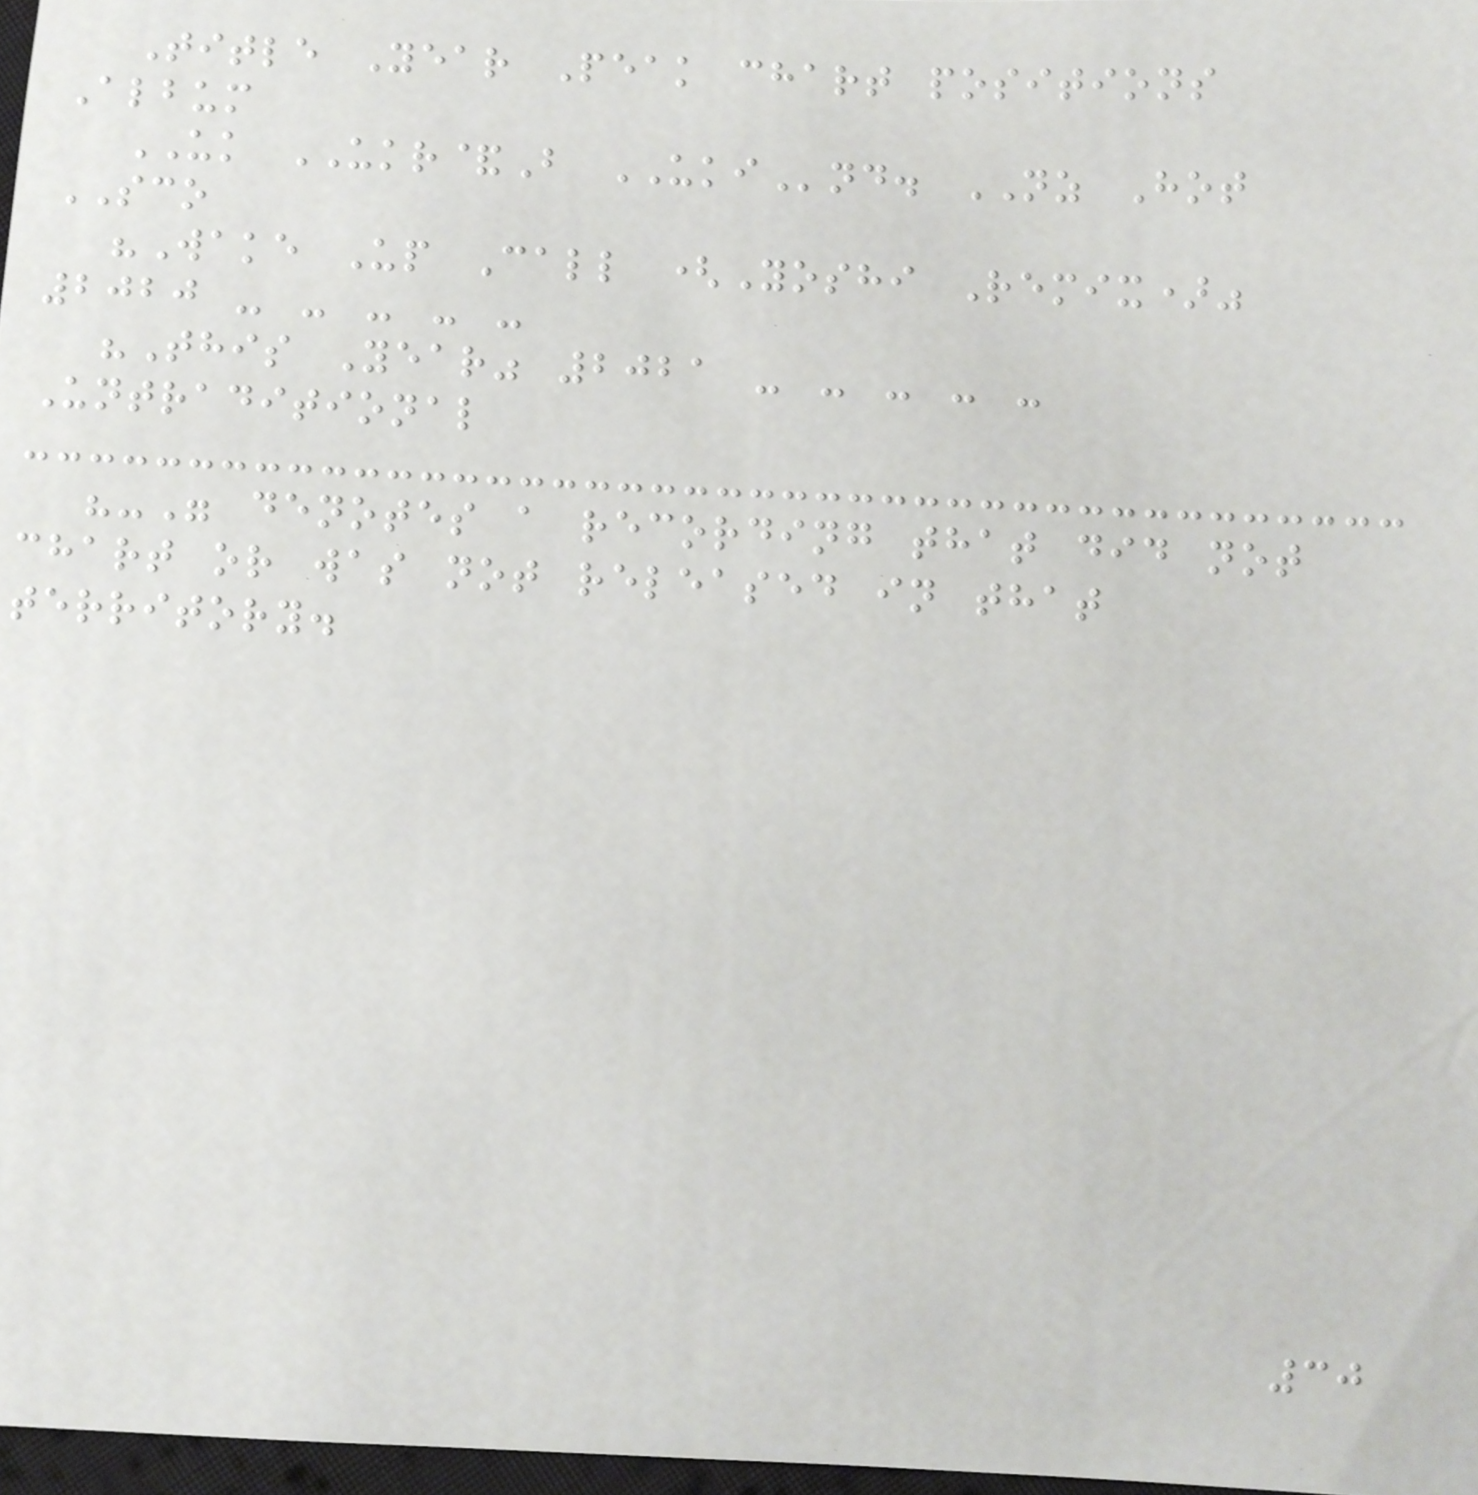Title Year Peak chart positions
Album
UK UKR&B UKInd. NZ Hot
SCO
"Wake Up Call (Yoshi Remix)"
2020 - - - - -
"This Year" 2021 - - - - -
Untraditional
"-" denotes a recording that did not
chart or was not released in that
territory.
30
